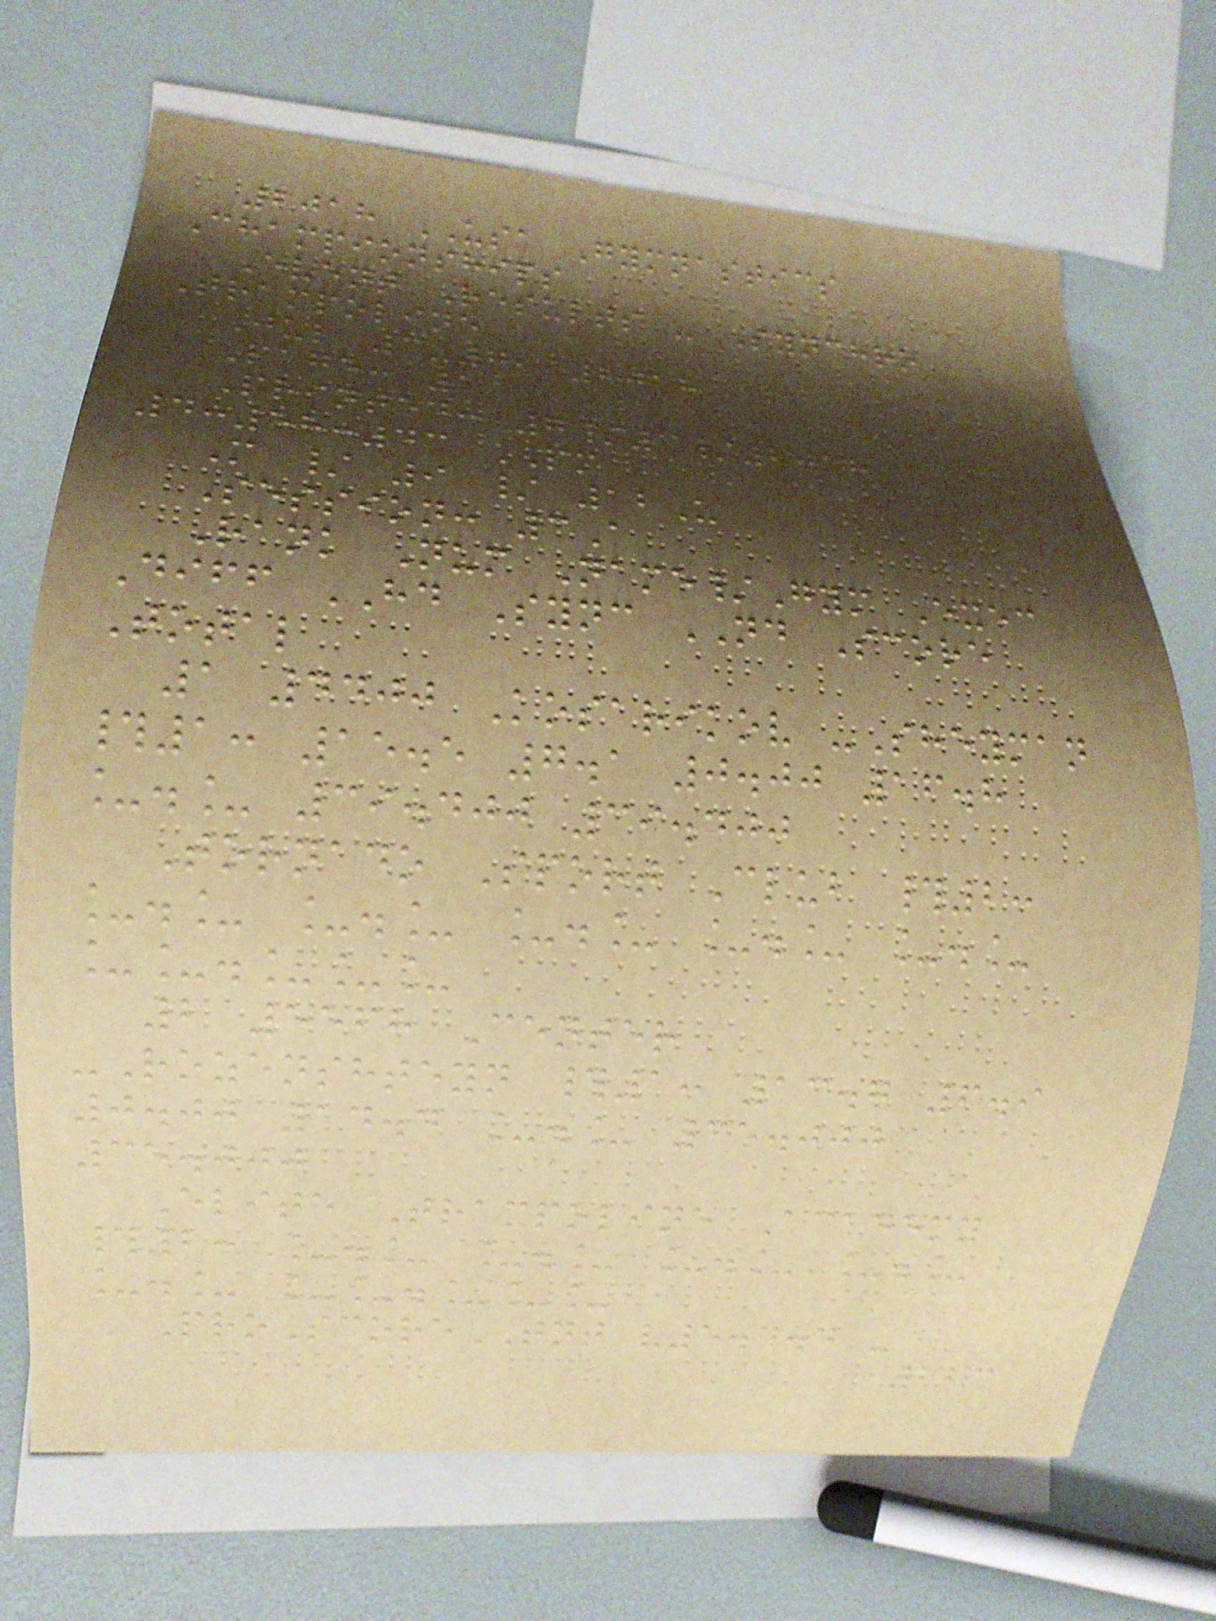2018 USA Gymnastics
Championships
Event Results - Synchro
Trampoline
Jul 3-7, 2018
Page: 1
Printed: 7/3/2018
4:58:43 PM
M / 9 / 12U
Session: 3A
Rank Num Name/Gym Exec
Diff HD Sync ND Score
Total
1 4400 Kosarikov -Sheyman
#1: 15.5 7.1 0.00 16.8
_._ 39.400 39.400
Tornado Sport Club #2:
_._ _._ _._ _._ _._
__.___
2 5568 Center
-Rozenshteyn #1: 13.7 6.9
0.00 14.4 _._ 35.000
35.000
Elite Trampoline Academy
#2: _._ _._ _._ _._
_._ __.___
ProScoreTNT v5.4.4 -
223
